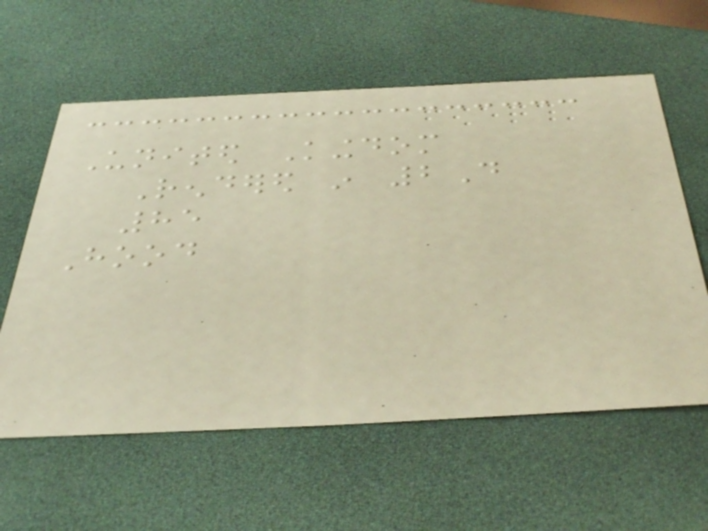United Kingdom
Rendered in 2D
85
Hood
